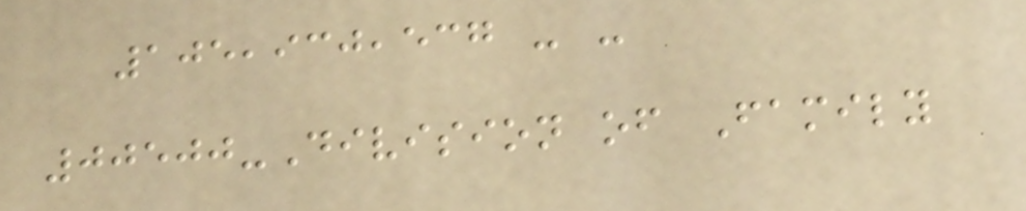105,930,537 - -
00500-Division of Family
